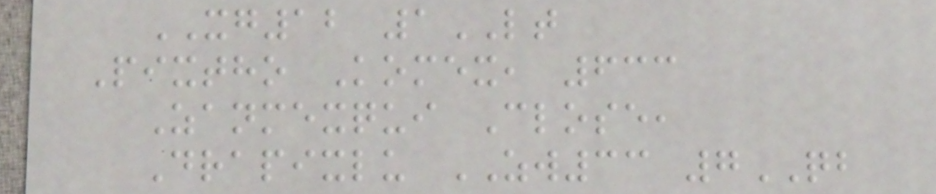XG12 1LT
Pixtho Komex, 633
Zanmexqui Close,
Drapixlu ZW33 7QB
